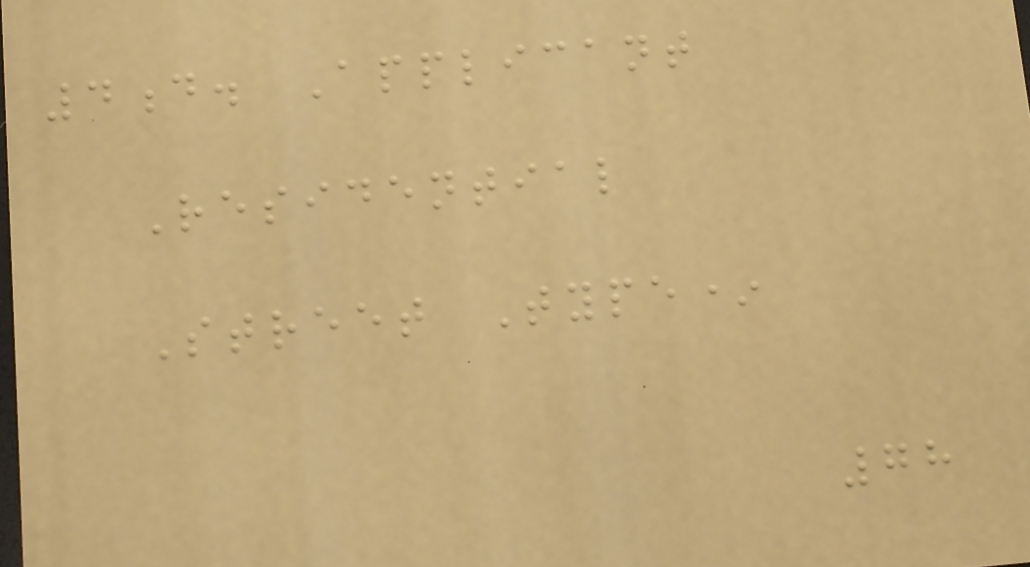4d. Applicant
Residential
Street Type*
78
